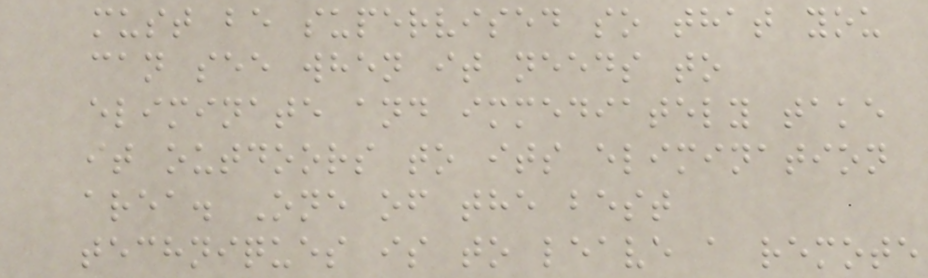must be supervised so that you
can see when it needs to
eliminate and immediately take
it outdoors to its elimination
area. One of the best
techniques is to leave a remote
